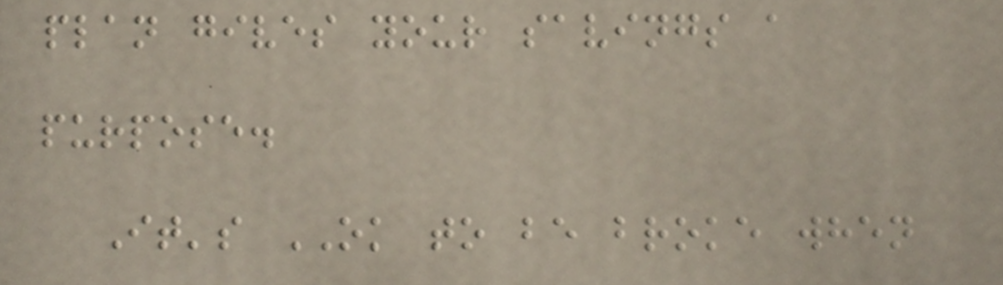plan gives your savings a
purpose.
It's OK to be broke when
